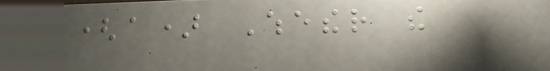(a) Whether the
